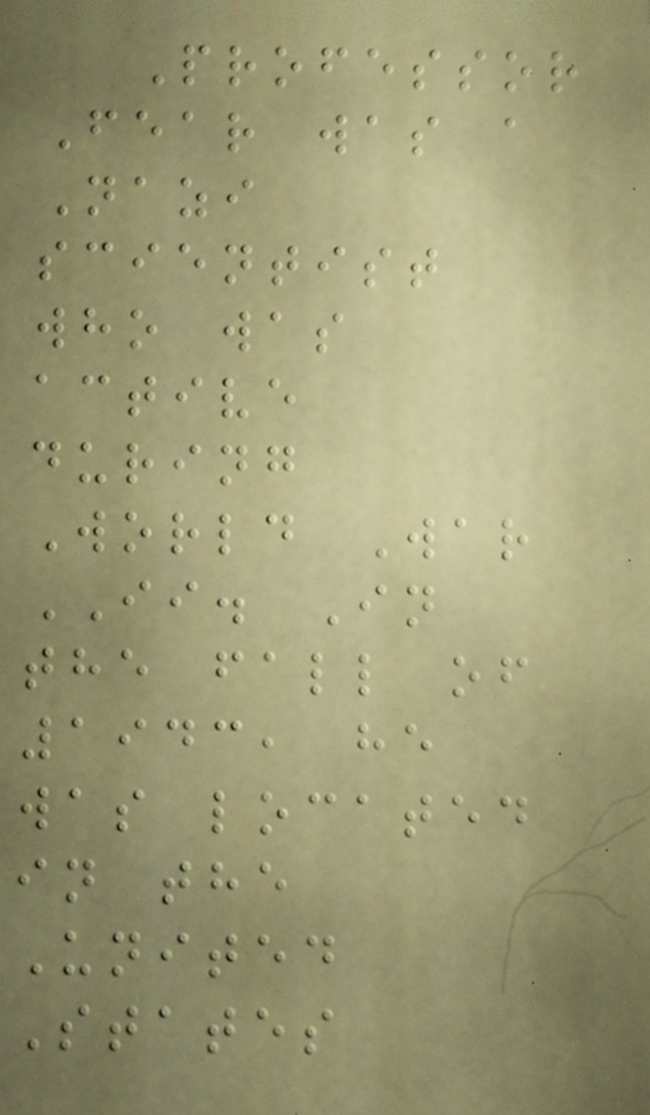Professor
Fear was a
Nazi
scientist
who was
active
during
World War
II. In
the fall of
1943, he
was located
in the
United
States
